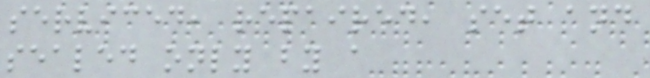serviced, repaired, set and
sealed only by a
